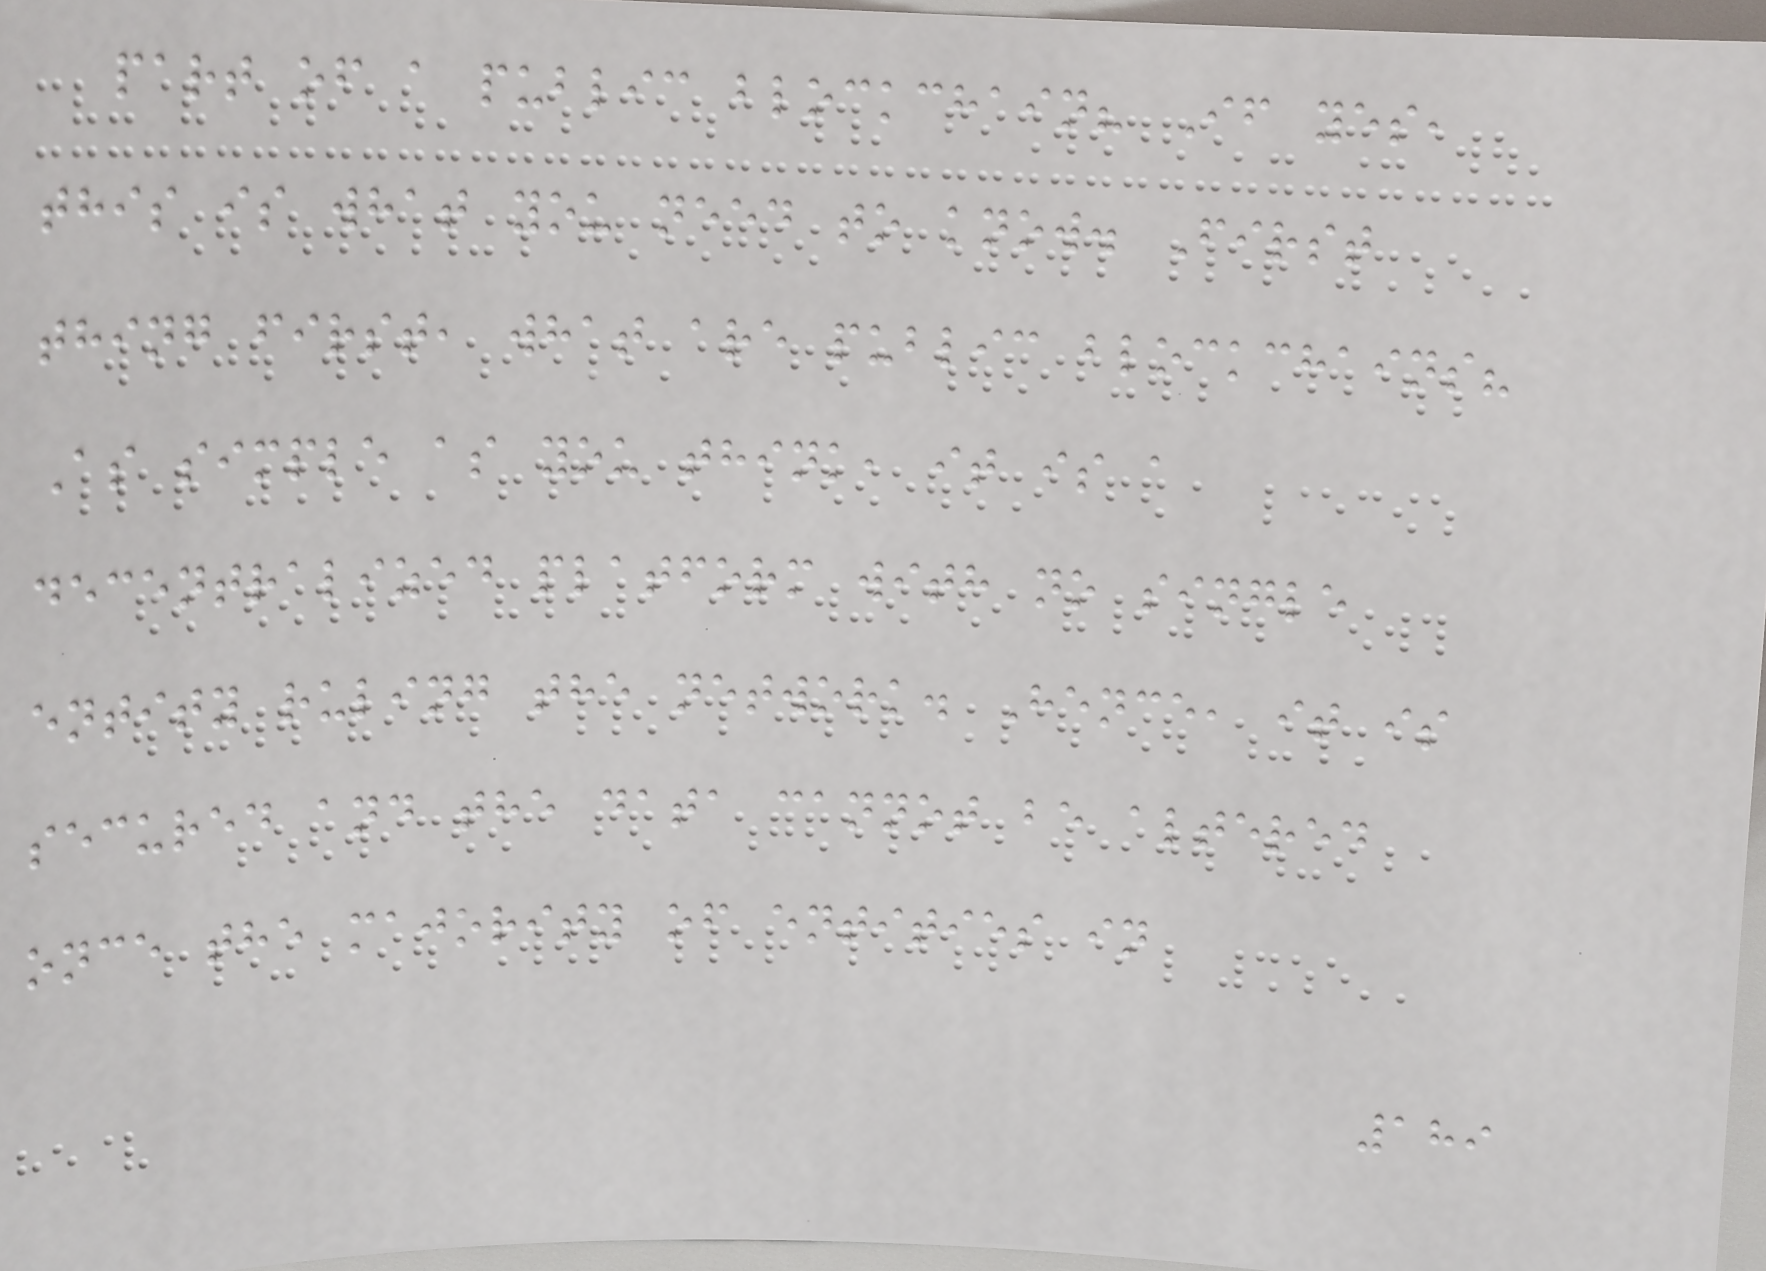part of a public blockchain? If yes,
this is what you need to know. First
thing first, what are public blockchains?
As simple as you think, it is a
decentralized platform with no single
entity ruling the network. Hence, it is
secured and the data cannot be altered
once the majority of entities in
189
